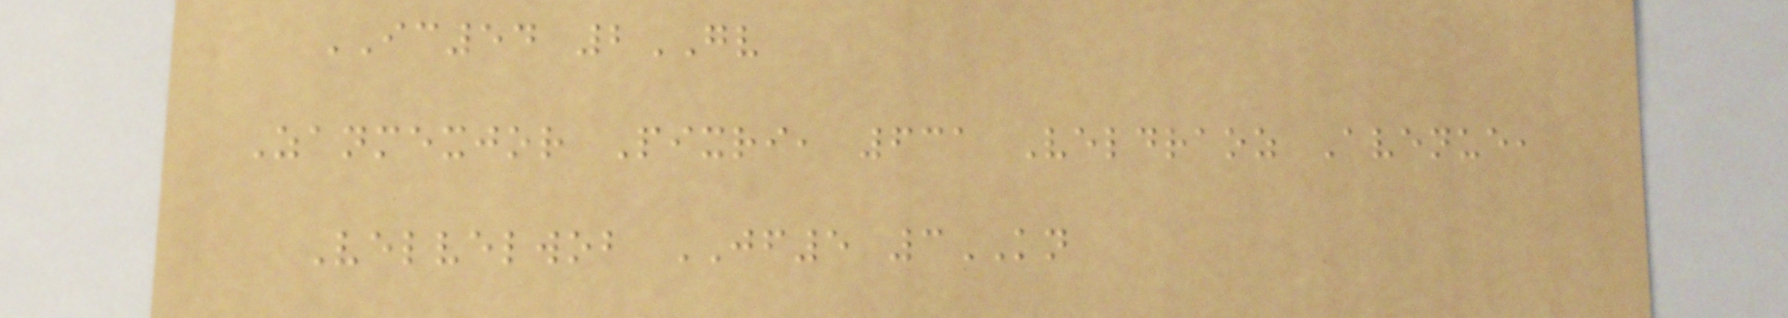IC54 2GV
Zanmexjor Pixri, 631 Veldraoz Avenue,
Velvelwob JF5 3KN
